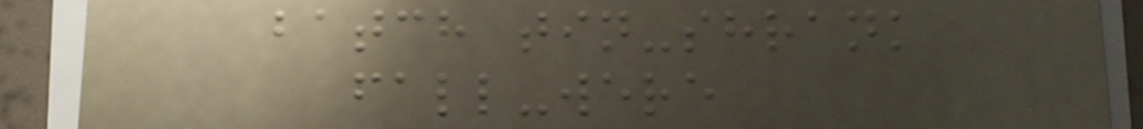batch tin-shrank
fall-were
